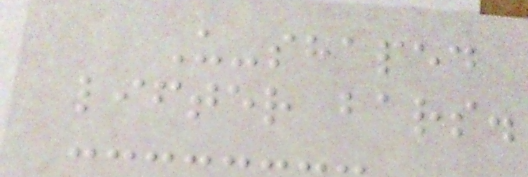U-shaped
lifter bars.
